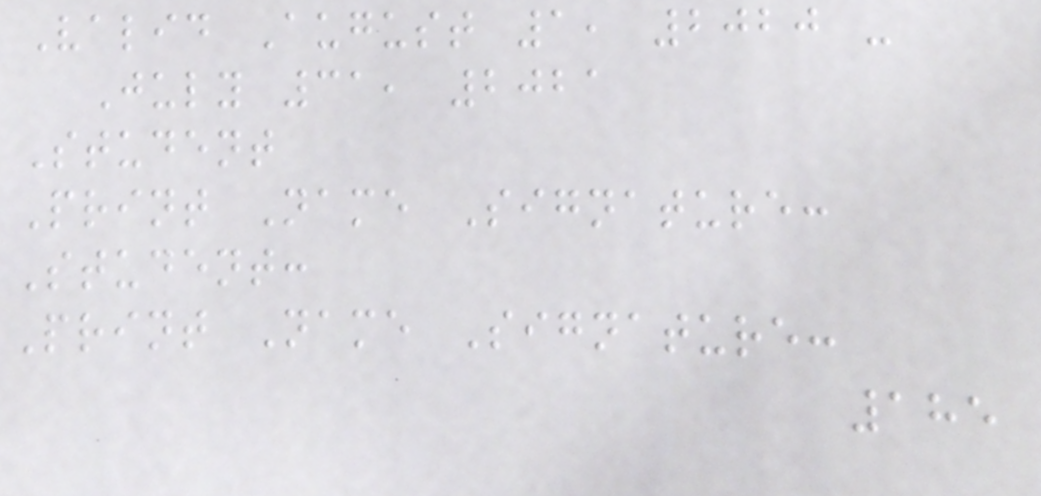Valid August 1, 2020 -
July 31, 2021
Student
Print Name Signature:
Student:
Print Name Signature:
185
